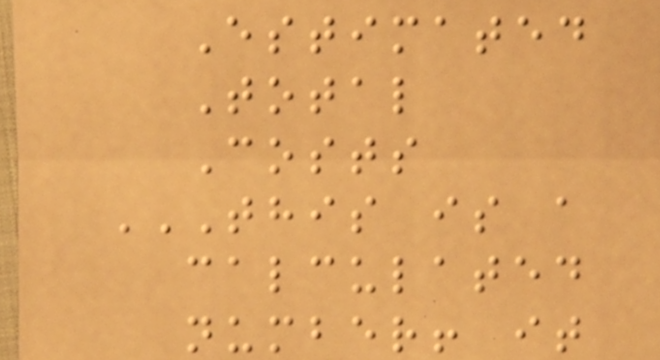Estimated
Total
Costs
THIS IS A
CALCULATED
NUMBER! IT
